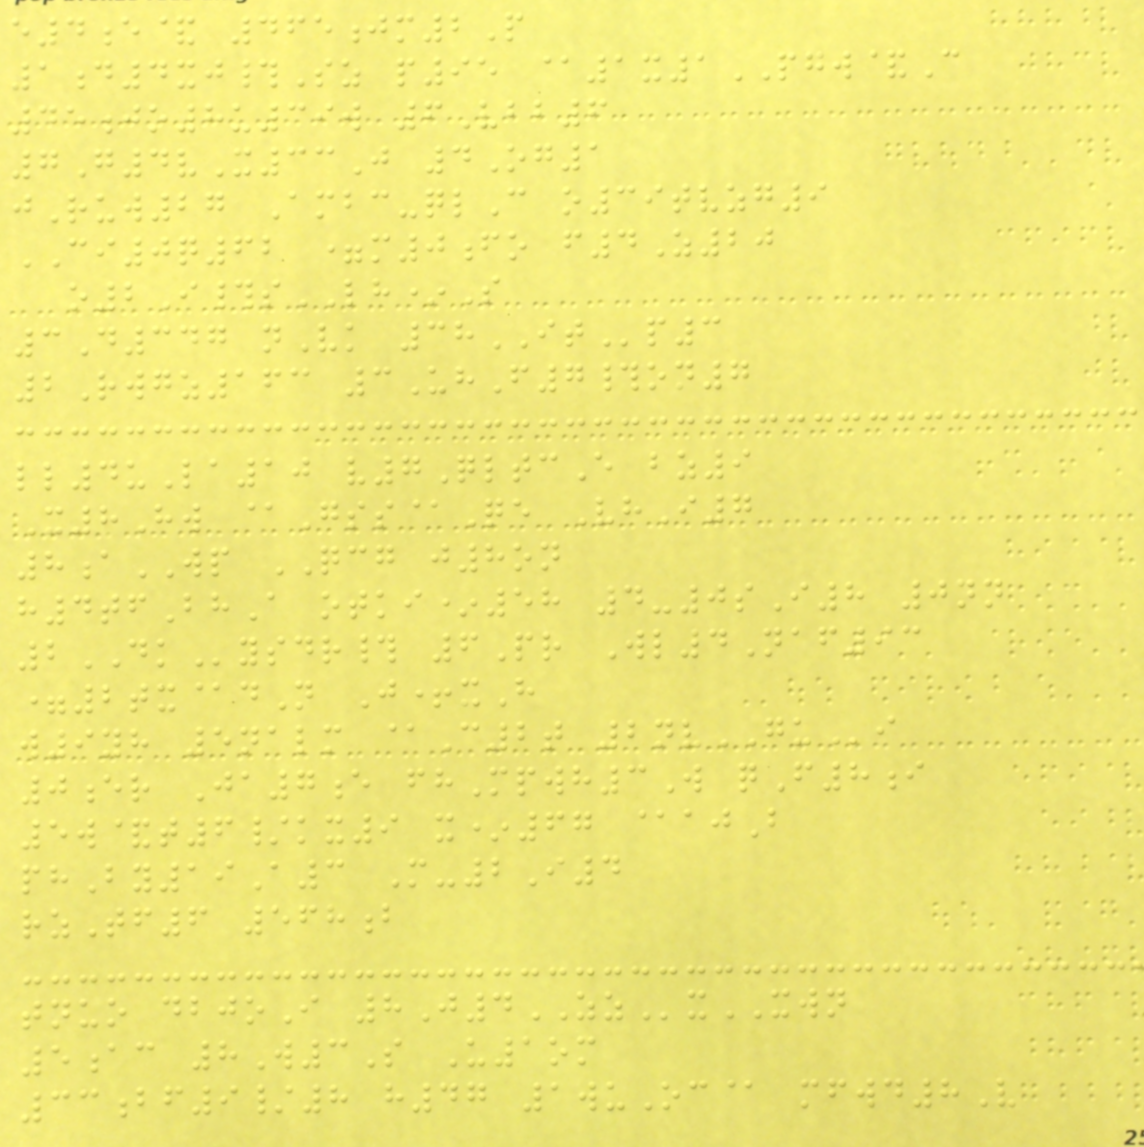e4e& 465jm2P
1d4xj#Sz p95 @1x1PGW&C
45jo8u39w 6Vbb6
7G4vX33J 4Og1
jRuw27 Ambc-qlC o39tvzg9
CI0q62 =m0fo f4Z20
o2I#sLH*S
3D347 nVk 38ITp3
2Rwgz163 3UhF7#on7
ll4uLa10 v7QltcE bz9
X8Hw @Gss@Qe VhI7
8aWP QCG j8on
h4tfBhA otki*58 4-0sI8 0nn
2DKysdr# 6Pr Wl4Naf93
=2tx@dN J+xH
w9yh 5nalm @C2t 2nvGUi
0er Ja7e fhMpwh3W qF8i
5w&t6/kx9 x*67 @ajB
phBy19A3 M-2I4
rzTf6 568b
tnuo dbjoI 8J4ZZxXWN
5ac 8W3S U1om
33bf9/8 h47 1wuOc@ mfwd8V
